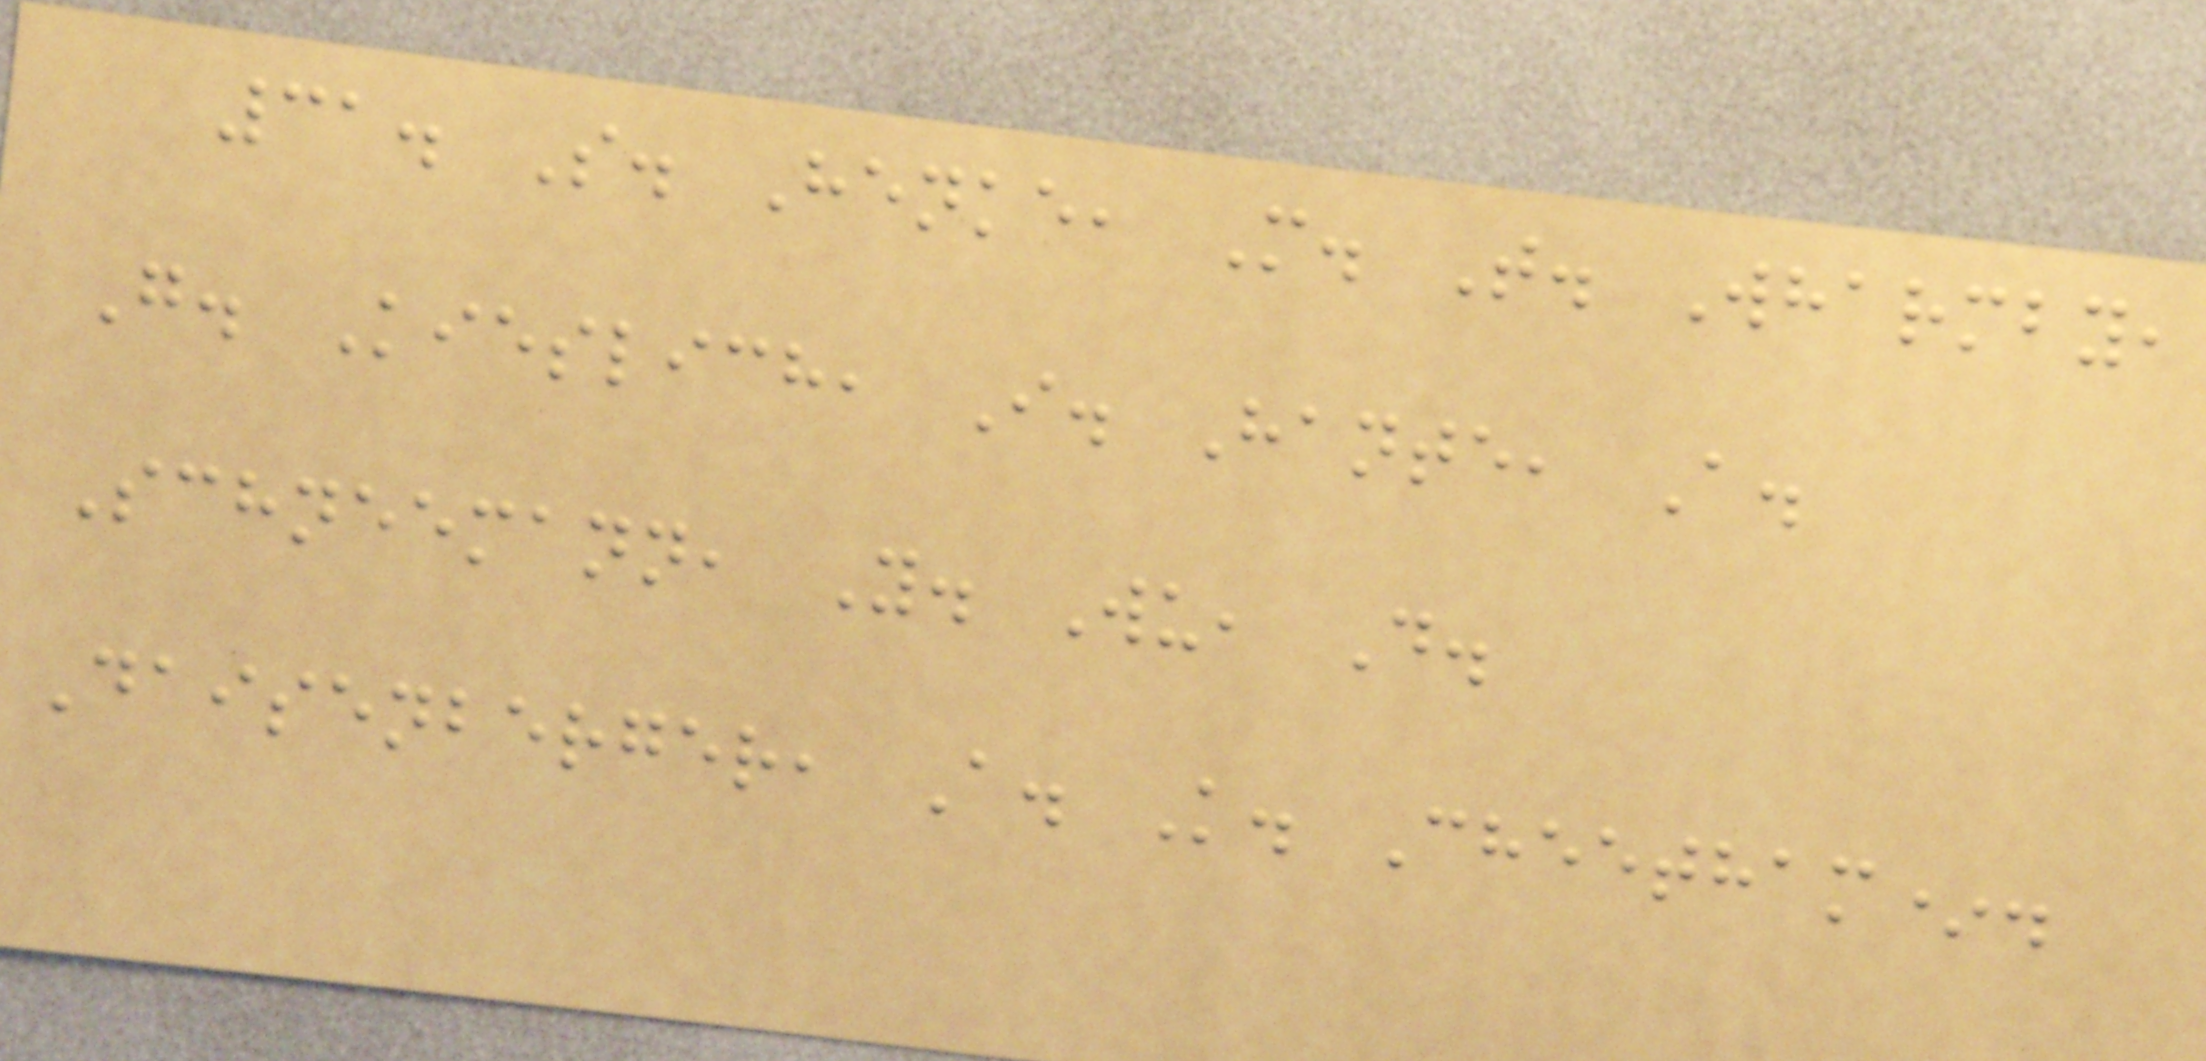31. S. Henke, M. T. Wharmby,
G. Kieslich, I. Hante, A.
Schneemann, Y. Wu, D.
Daisenberger, A. K. Cheetham*.
